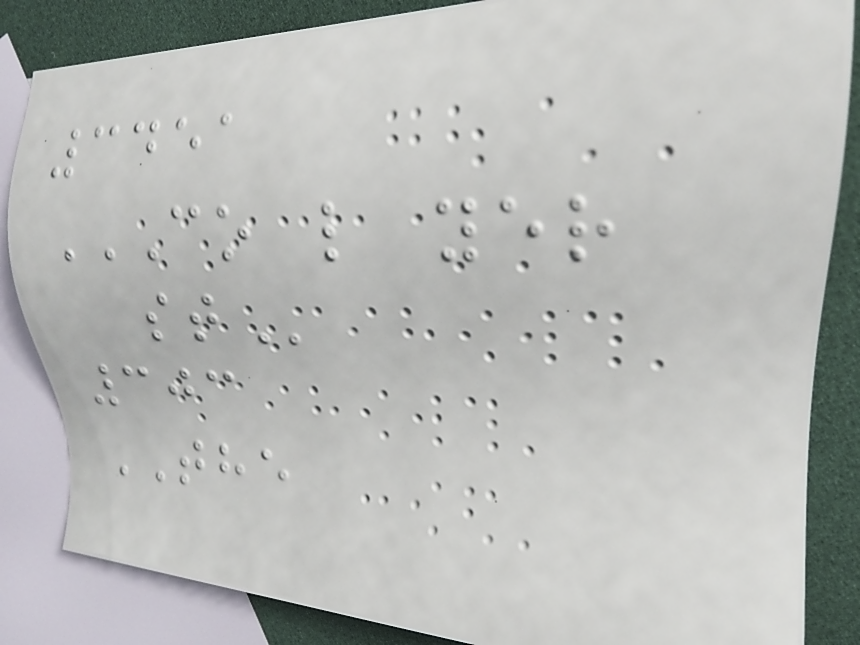3451
CO L YER
ST
303
THE
